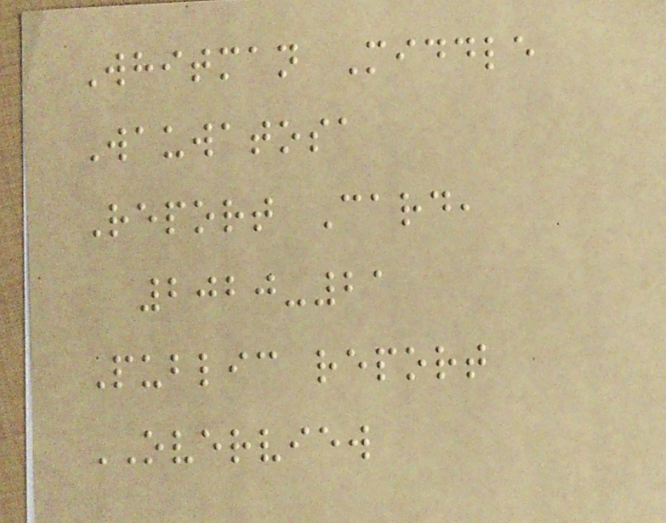Whitman Middle
Wauwatosa
Report Card,
2020-21
Public report
OVERVIEW
